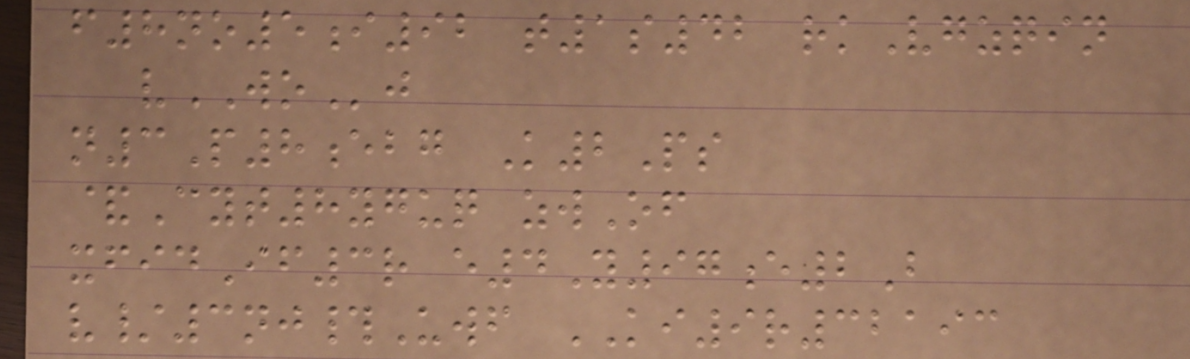f8no5i92 t1s42 rkVgzqin
vWOj
n3P8ebg K2Ps
&Cyt8yguq zwOf
xfidIf3r e4Y97e2B
v/3nj#Uwf KI9r32193
